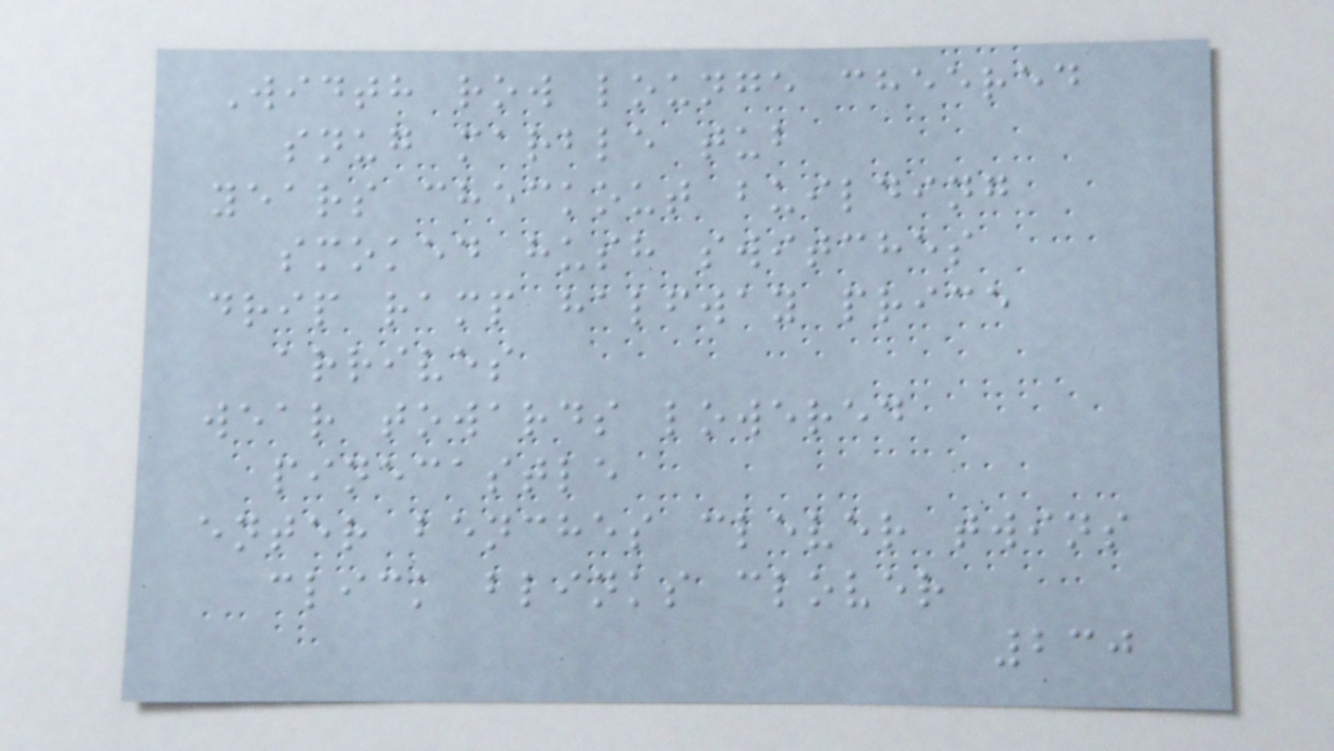Width row lounge cheered
snug marble tub
years checkout building
smoked hush switches
drip ramp halfway price
arrives
wear towards lowered
pinecastle
enter benches clever twins
click blinks clover
230
